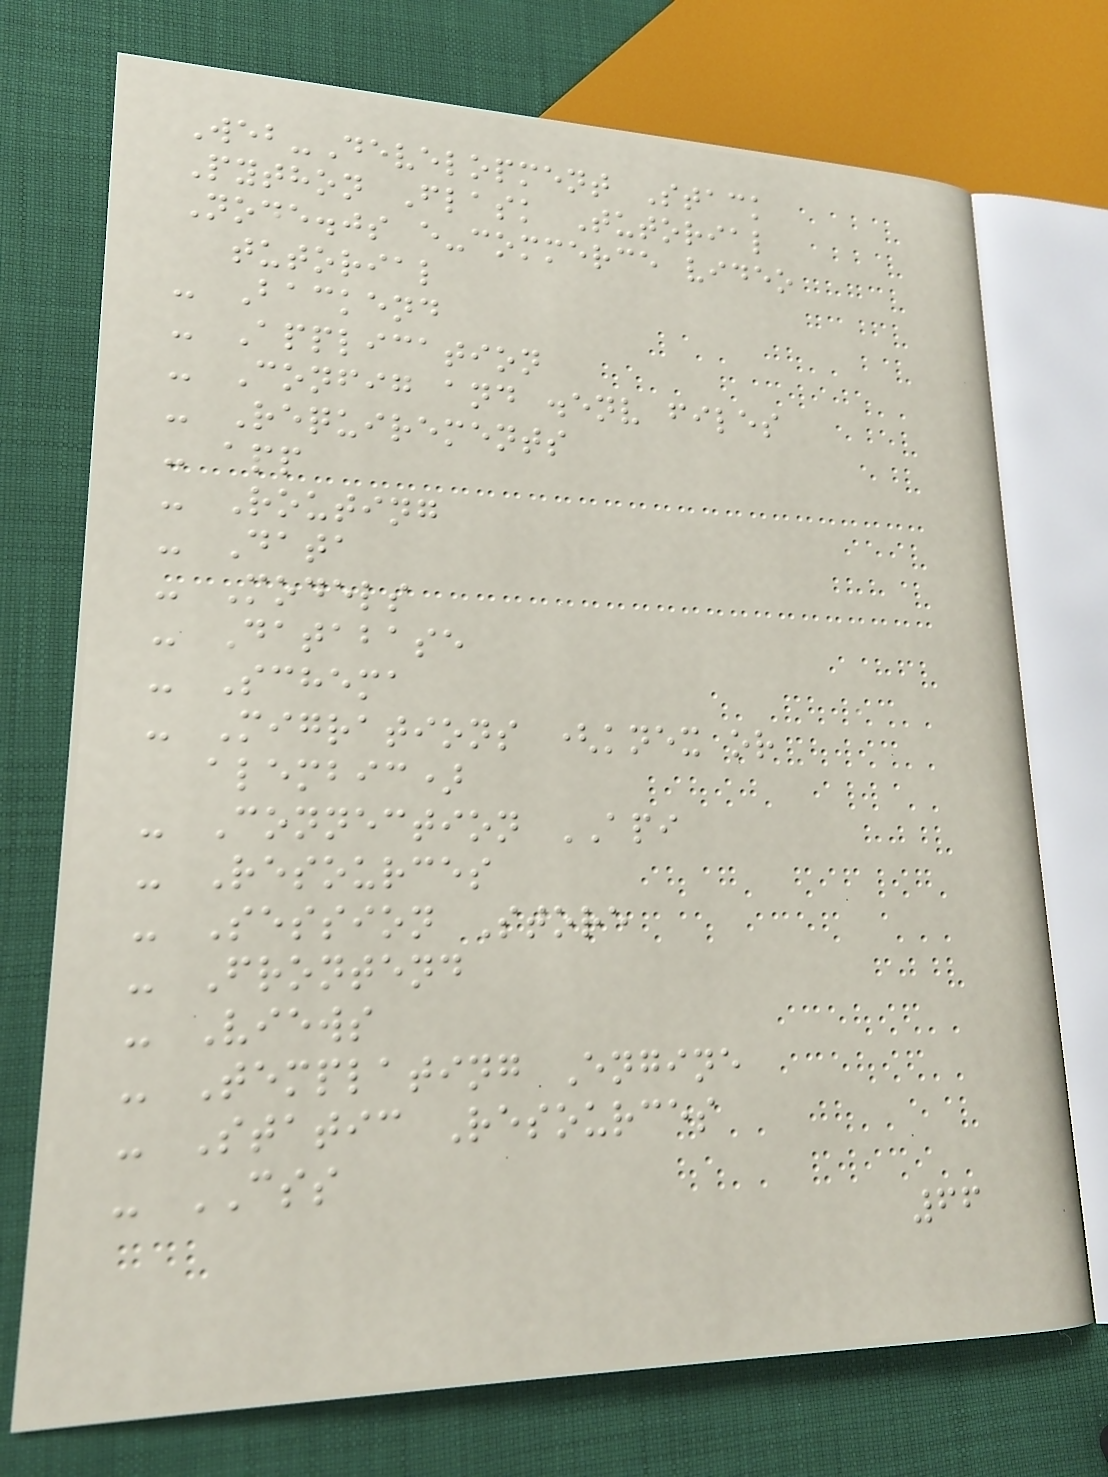Web-Development Stack
Python Flask Tutorial
Node.js e-commerce video
tutorial
- Backend
- Application
- Config and .env files
- Requirements
- app
- Routing
- Data
- Models
- Database
- Schema
- Migrations (knex or
alembic)
- Connection API
- Resources
- Session Store
- Frontend
- Views
- Templating Engine
- Static Resources
- CSS
66
